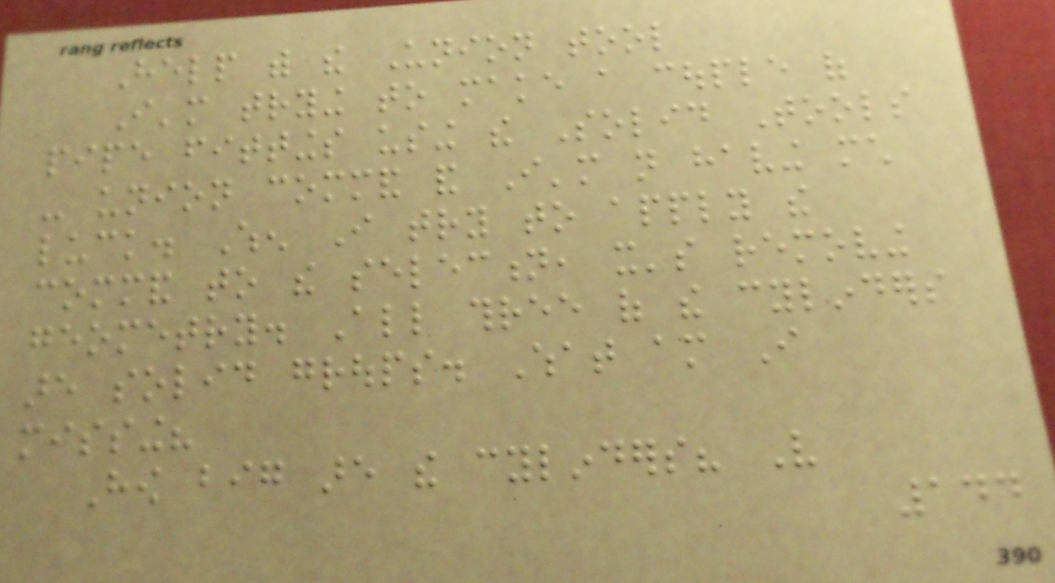Help with the Union tool
I'm trying to make a couple of
pipe fittings using the Solid Tools
- union command and I'm not having much
luck. When I try to apply the
command to the selection, it's removing
geometry. All three of the cylinders
are solid groups. What am I
missing?
How big are the cylinders? Very
144
